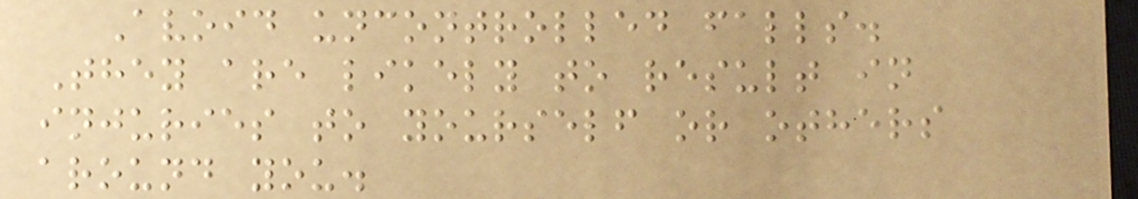Avoid uncontrolled falls.
They are likely to result in
injuries to yourself or others
around you.
